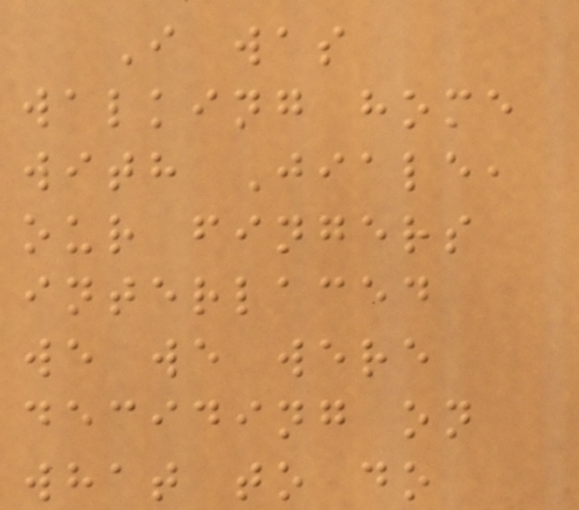I was
walking home
with Jiale,
our fingers
interlaced
we we were
deciding on
what to do
